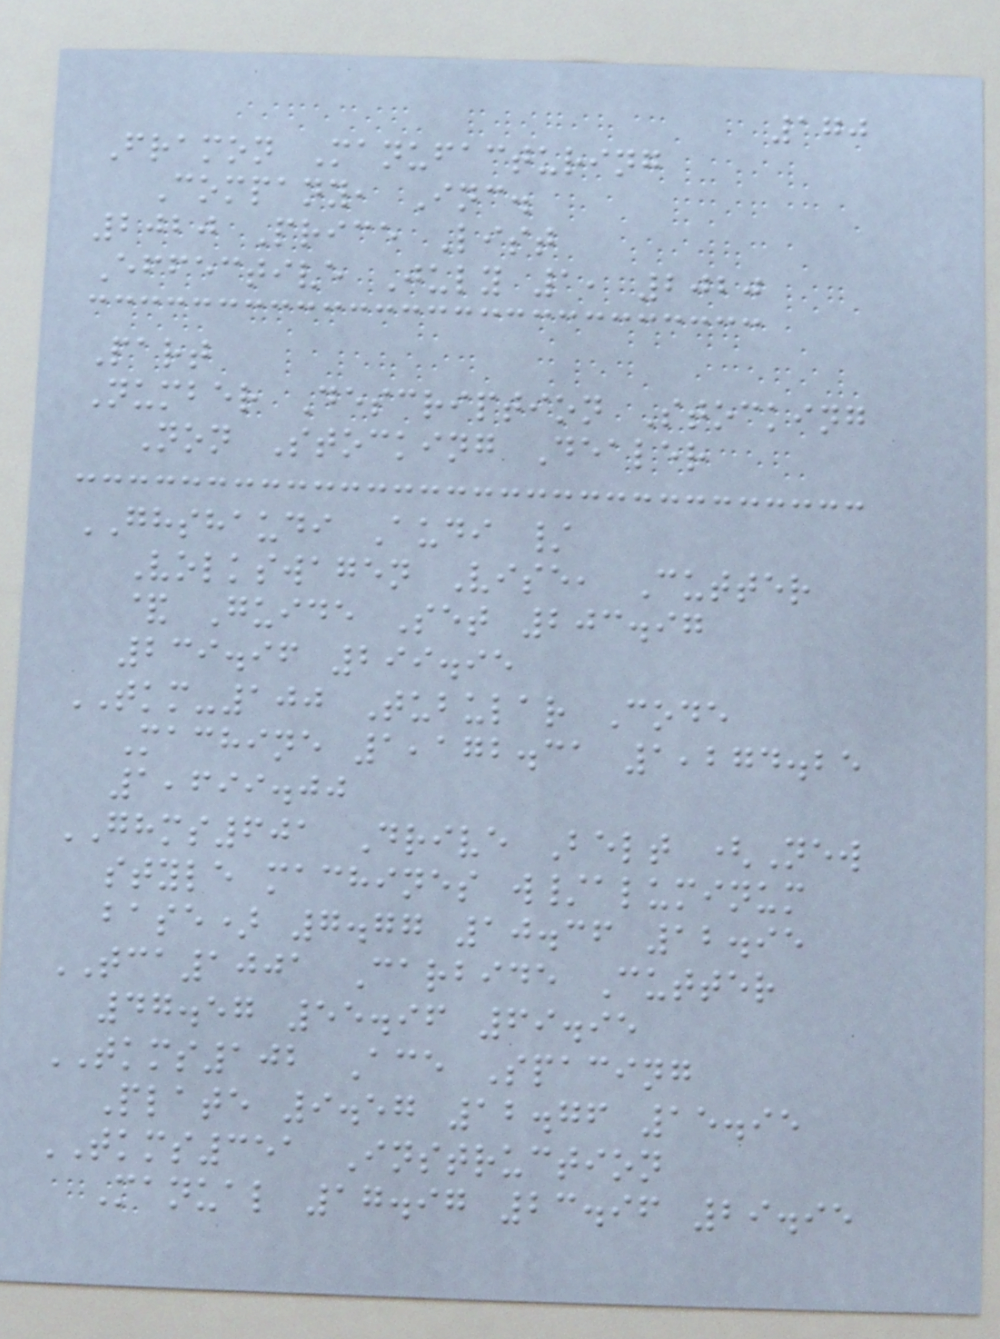170
Framon Manufacturing
Company, Inc.
2020 Price List
Effective July 1, 2020
Part
Number Description Stocking
Non Stocking Dealer
GHSHAUDI Audi /
Volkswagen Vise, Cutter
& Guide Set 203.97
239.96 299.95
TKM-100 Tubular Code
Machine 1,172.31 1,274.25
1,699.00
GHMS601 Drive Belt (New
style machines w/aluminum
base) 7.77 10.36 12.95
TCA1001 Carbide Cutter
47.57 55.96 69.95
TKMS102 Ace Spacing
Plate 9.57 12.76 15.95
TKMS351 Instruction
Manual 17.97 23.96 29.95
